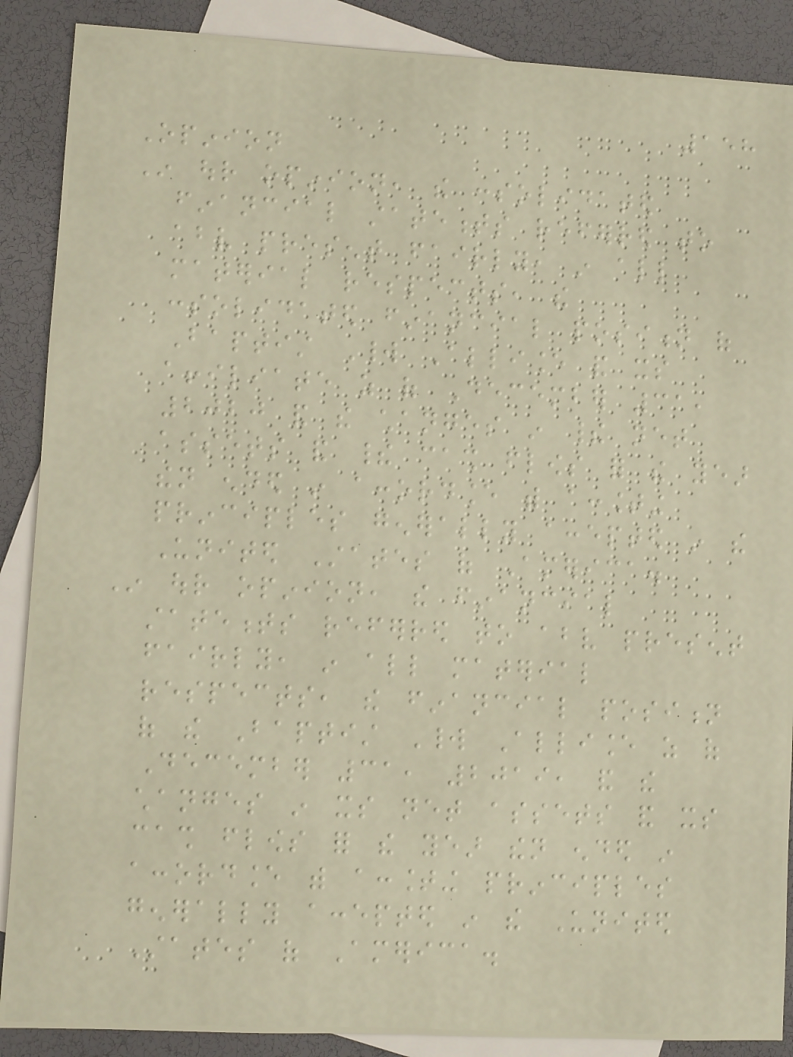158
Opinion
In our opinion, the consolidated
financial statements referred to
above present fairly, in all
material respects, the
consolidated financial position of
Baptist World Alliance and its
affiliate as of December 31,
2020 and the changes in their net
assets and their cash flows for the year
then ended in accordance with accounting
principles generally accepted in the
United States of America.
In our opinion, the financial
statements referred to above present
fairly, in all material
respects, the financial position
of the Baptist World Alliance as of
December 31, 2019, and the
changes in its net assets and its
cash flows for the year then ended in
accordance with accounting principles
generally accepted in the United
States of America.
